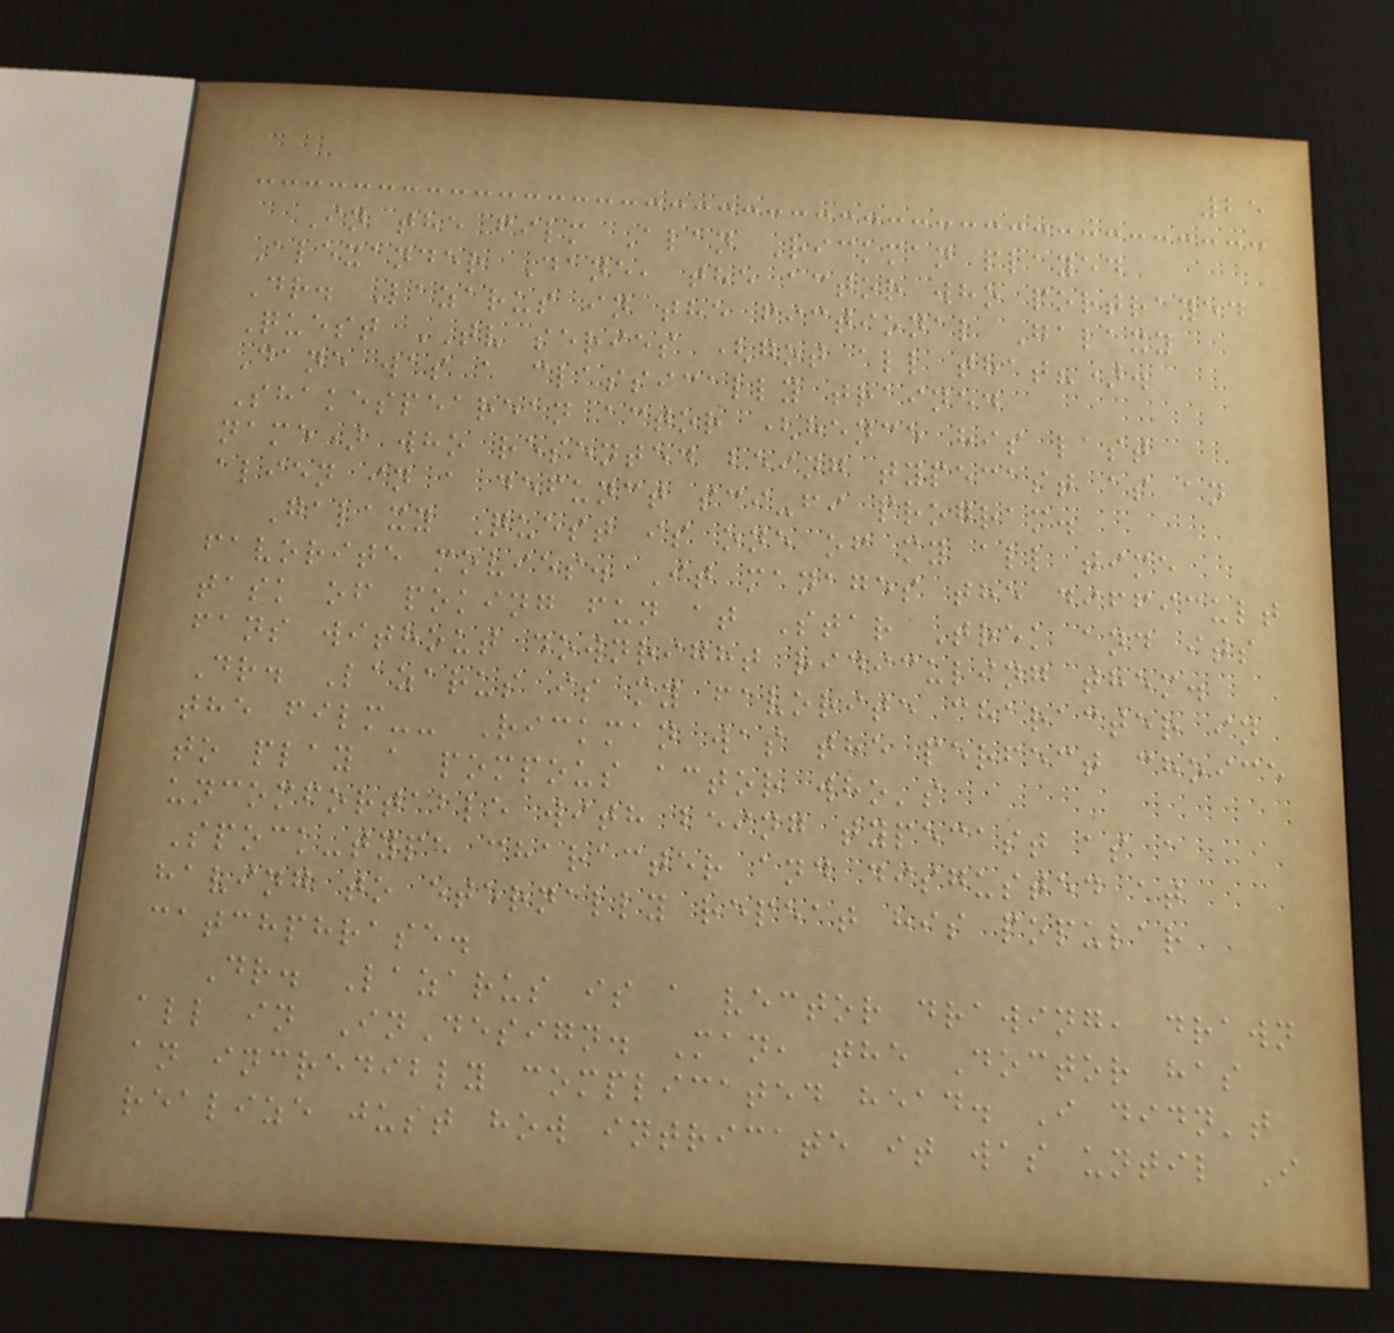25
In the film Alan Rickman played
Alexander Dane, the actor who portrayed
Dr. Lazarus in the fictional Galaxy
Quest TV series (got all that?).
Dane was a classically trained
Shakespearean actor (hence his last
name) who resented being typecast as an
alien in a defunct sci-fi program.
Galaxy Quest is one of my all time
favorite movies. It manages the difficult
task of poking fun at Star Trek and its
fans without downright ridiculing them.
Dr. Lazarus is my favorite character in
the film-- Rickman was the perfect choice
to play a pompous actor who's
uncomfortable with being typecast as a
Spock-type character and disgusted at
having to eternally repeat his popular
catchphrase.
Dr. Lazarus is a vector drawing, drawn
all in InDesign. Man, the Doctor has
an incredibly complicated head. I didn't
realize just how intricate it was until I
